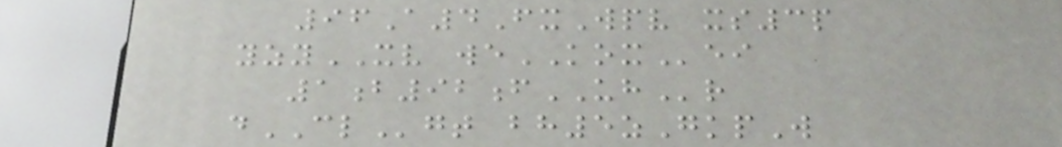96A4FxWpv xs3p
yzyXV weKOXei
1b92fUHr
dCLgt bh5zGkpW
